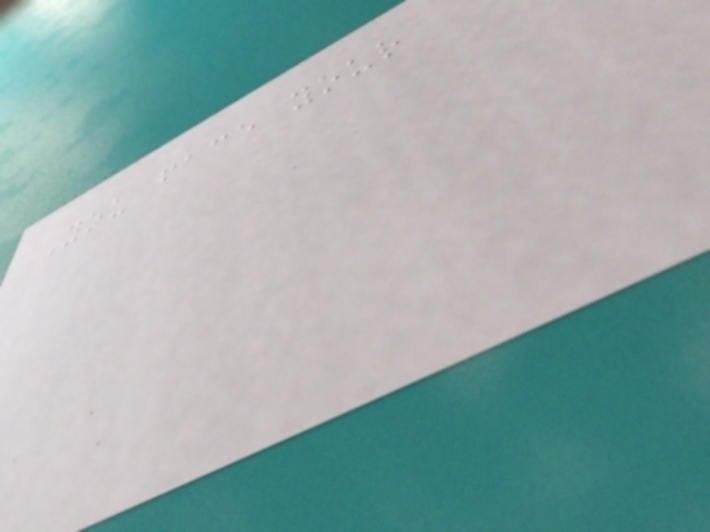You face your
